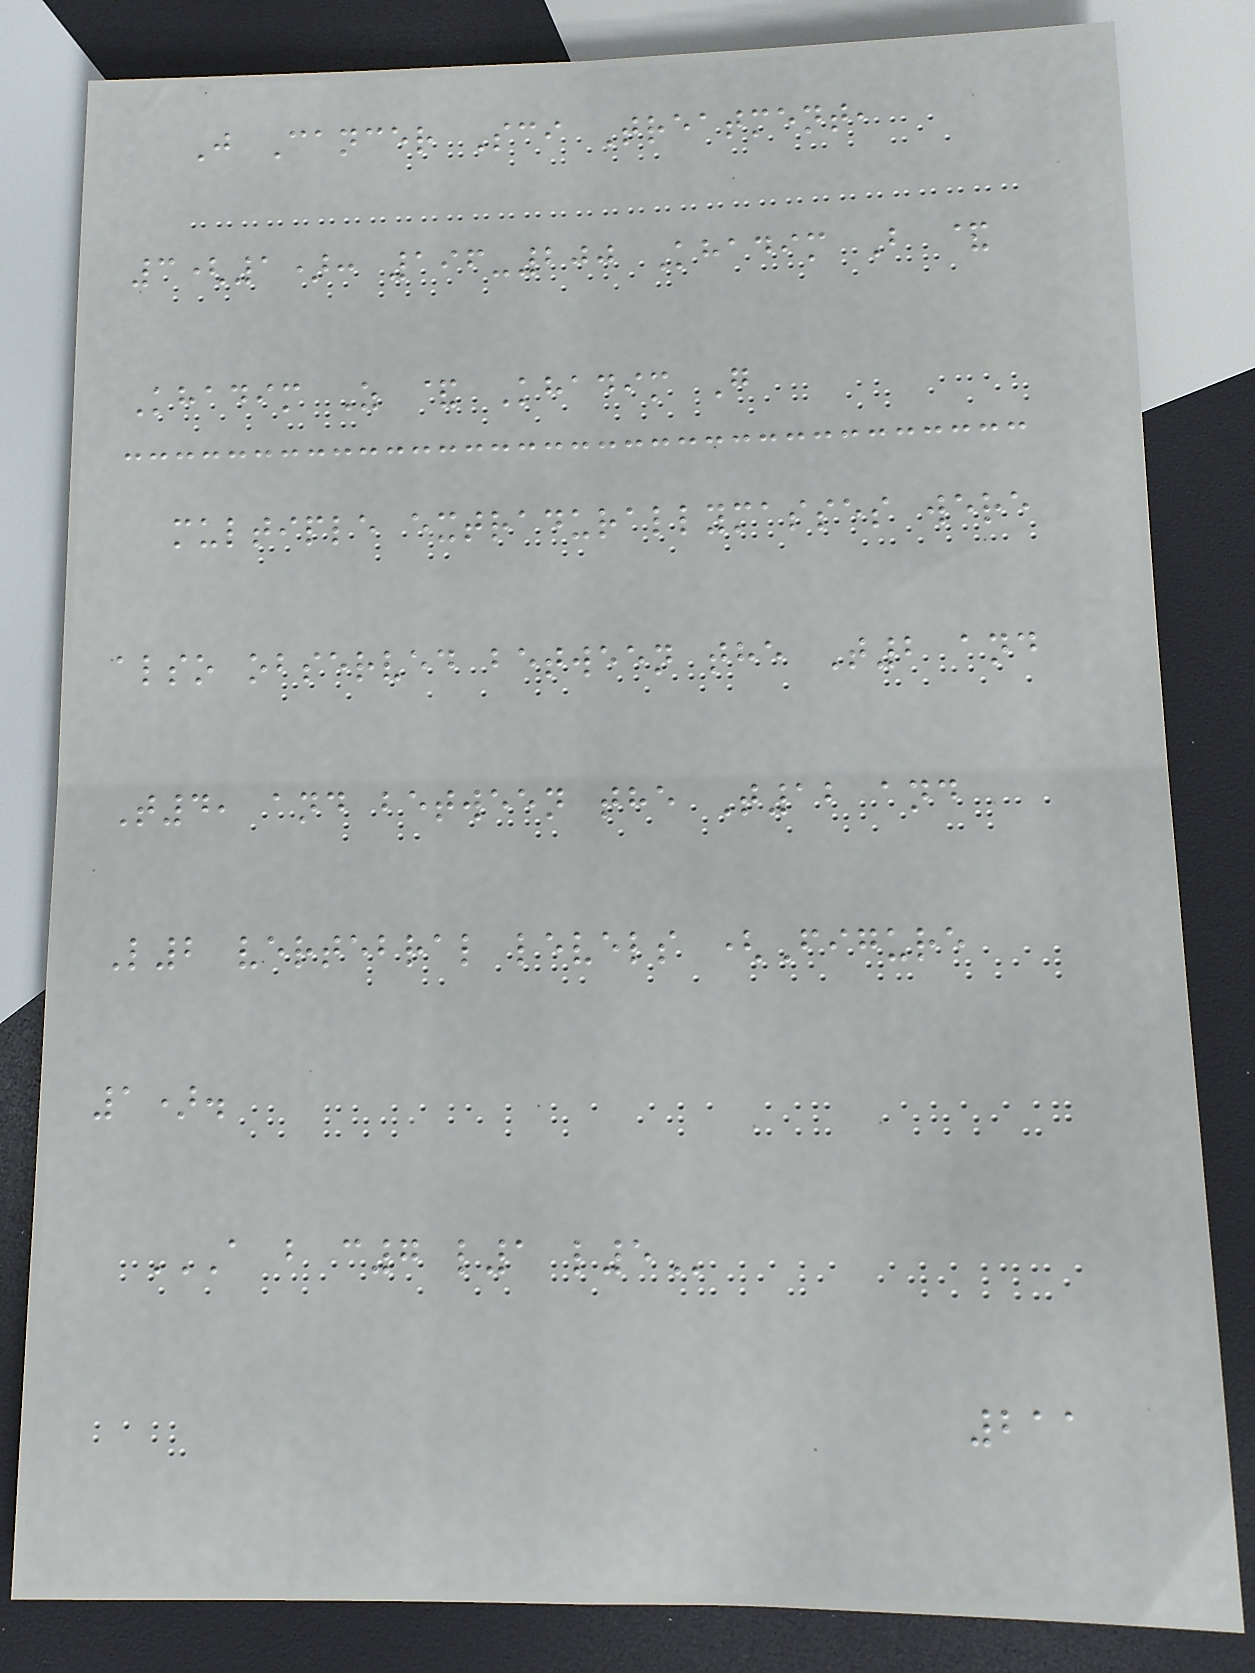J Cancer Sci Treatment,
3(1): 196-200 Khadim B &
Khadim Z & Khadim G
multiple extradurallymasses were
also observed between the T2 and
T4, and between the T12 and
L2 vertebral levels (Figure
1).
A B C7 L1 L5
211
